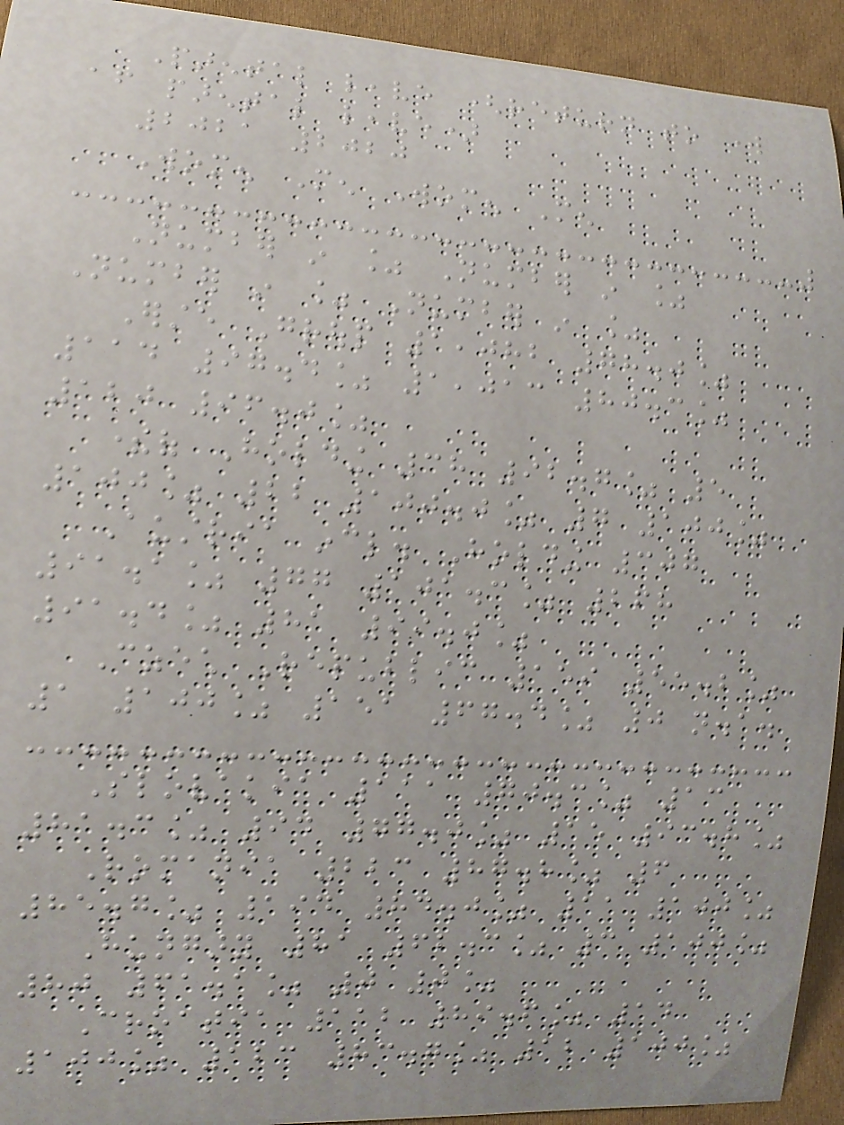Parental leave (return to work
after parental leave)
2021 2020
Women Men Women Men
Number in % Number in %
Number in % Number in %
Erste Group 1,082 78.0%
114 97.4% 1,013 80.3%
120 96.0%
thereof Holding 38 92.7% 5
100% 22 100.0% 7 100%
Austria incl. Holding 307
91.1% 77 101.3% 268
91.4% 81 99.0%
Czech Republic 159 55.2%
1 100% 151 67.4% 0 n.a.
Slovakia 111 70.3% 13
81.3% 94 77.0% 15 93.8%
Romania 223 87.8% 6
85.7% 194 84.0% 11 100%
Hungary 81 62.3% 3 100%
80 61.1% 0 0%
Croatia 112 89.6% 14
100% 123 83.7% 12 100%
